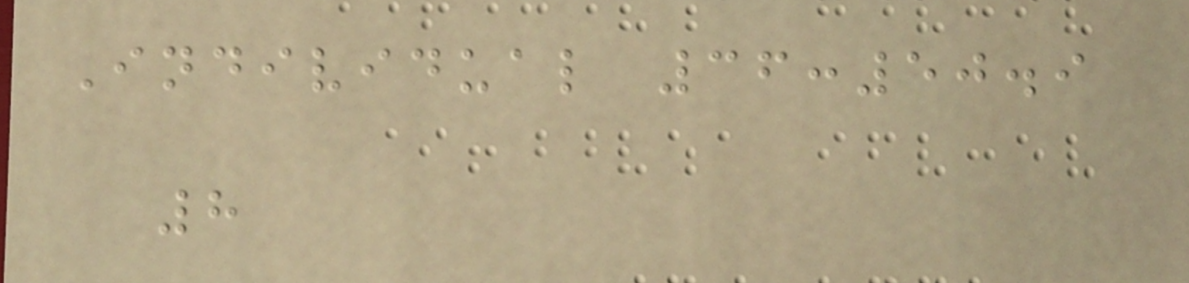Individual 36:50.9
8
